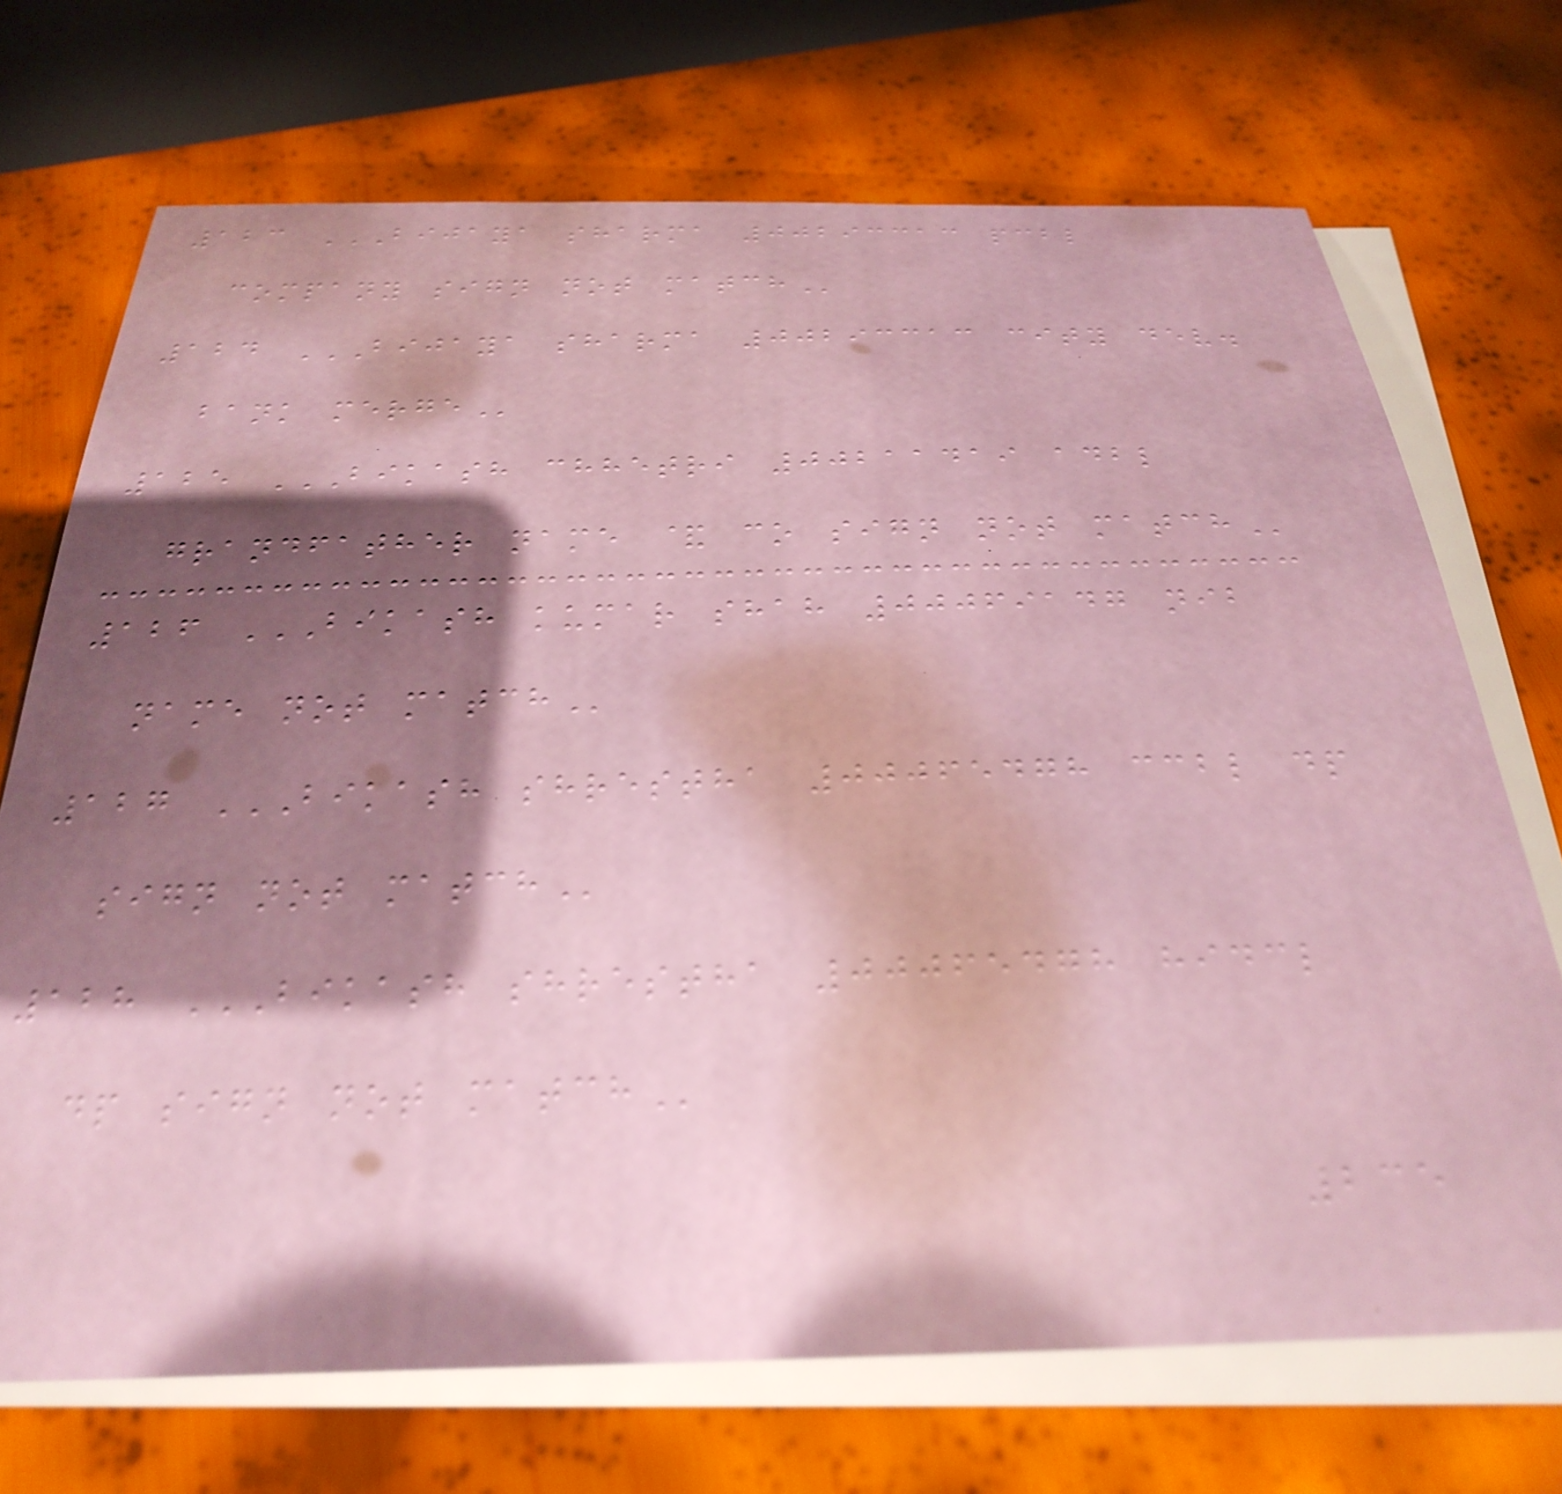123 BIJAYA SHARMA 00293313 PCBL
COMPANY SIGN NOT MATCH
124 BIJAYA SHARMA 00293313 CITY DEV.
BANK MERGE
125 BIKASH CHHETRI 00211419 ADBL
GRANDFATHER NAME & CO SIGN NOT MATCH
126 BIKASH KUMAR SHAH 00069147 NIB
NAME NOT MATCH
127 BIKASH SHRESTHA 00065478 CCBL DP
SIGN NOT MATCH
128 BIKASH SHRESTHA 00065478 HIDCL
DP SIGN NOT MATCH
235
